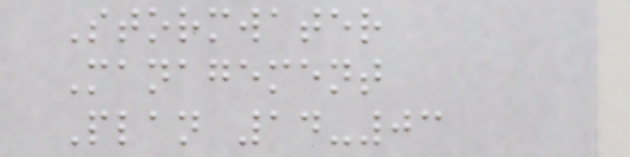Stormwater
Management
Plan 14-03
